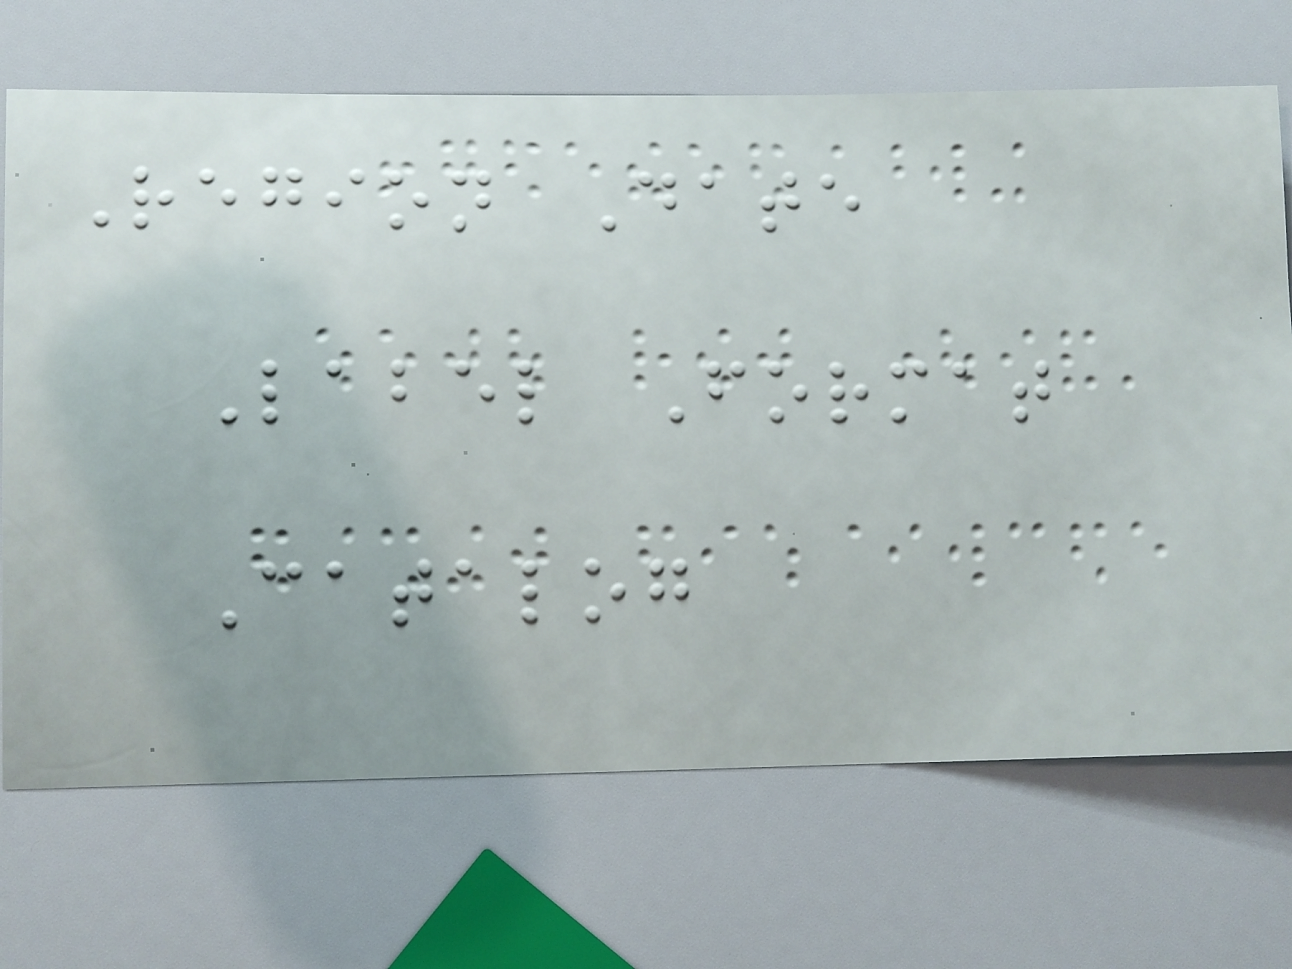Region Date
Label Format
Catalog
